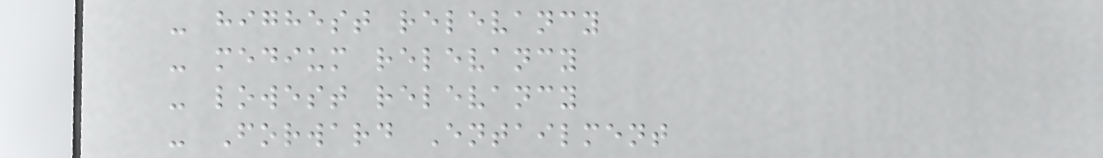- highest relevancy
- medium relevancy
- lowest relevancy
- Forward Entailment
